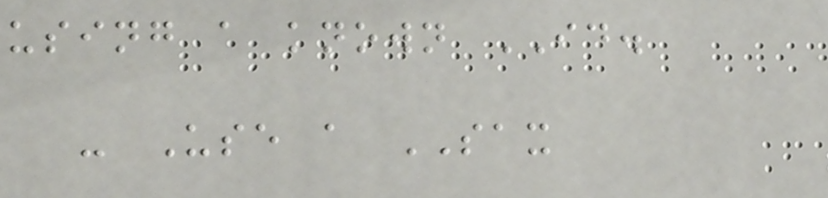using a known ID.
- Use a SAX
